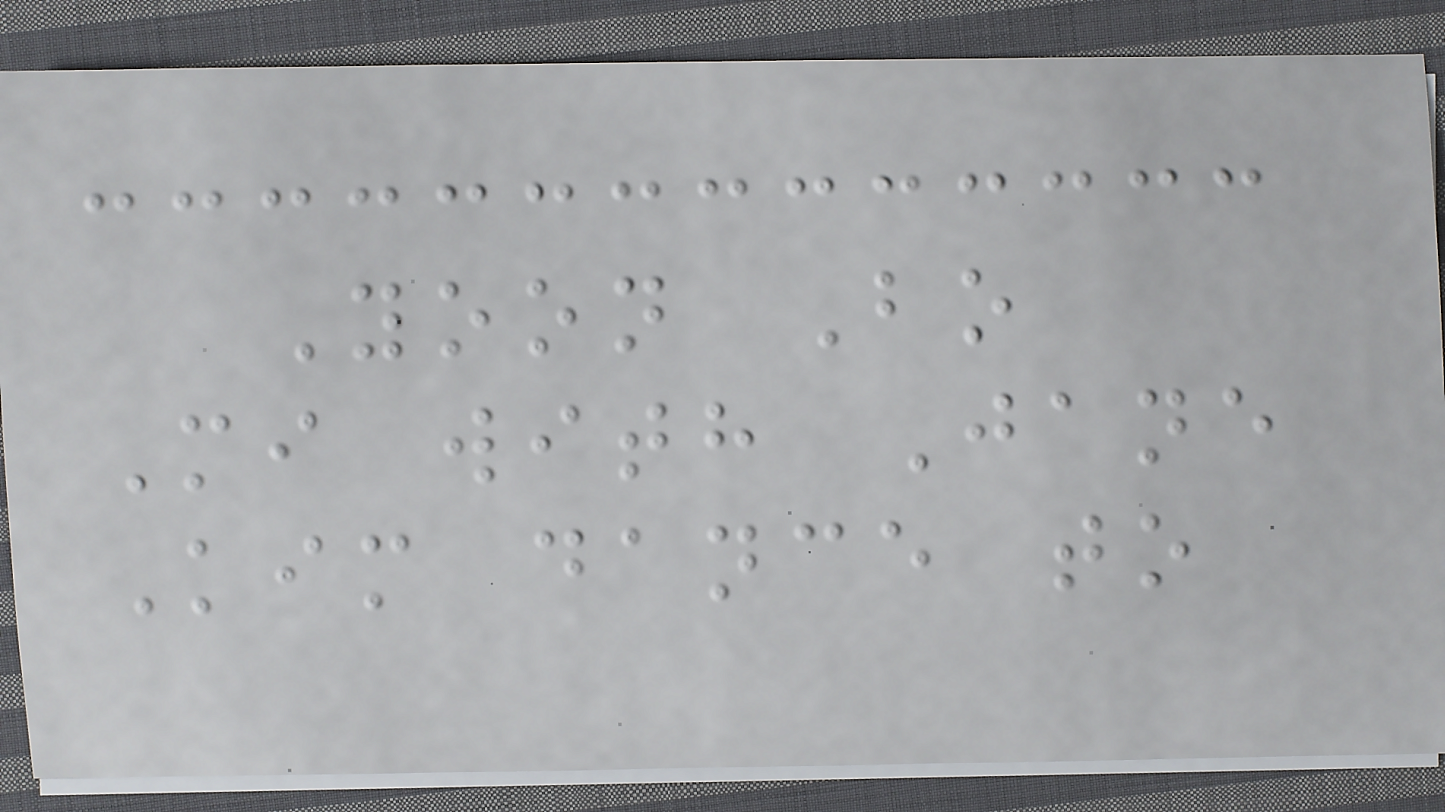Yoon Bo
Mi with Jane
Kim dance to
